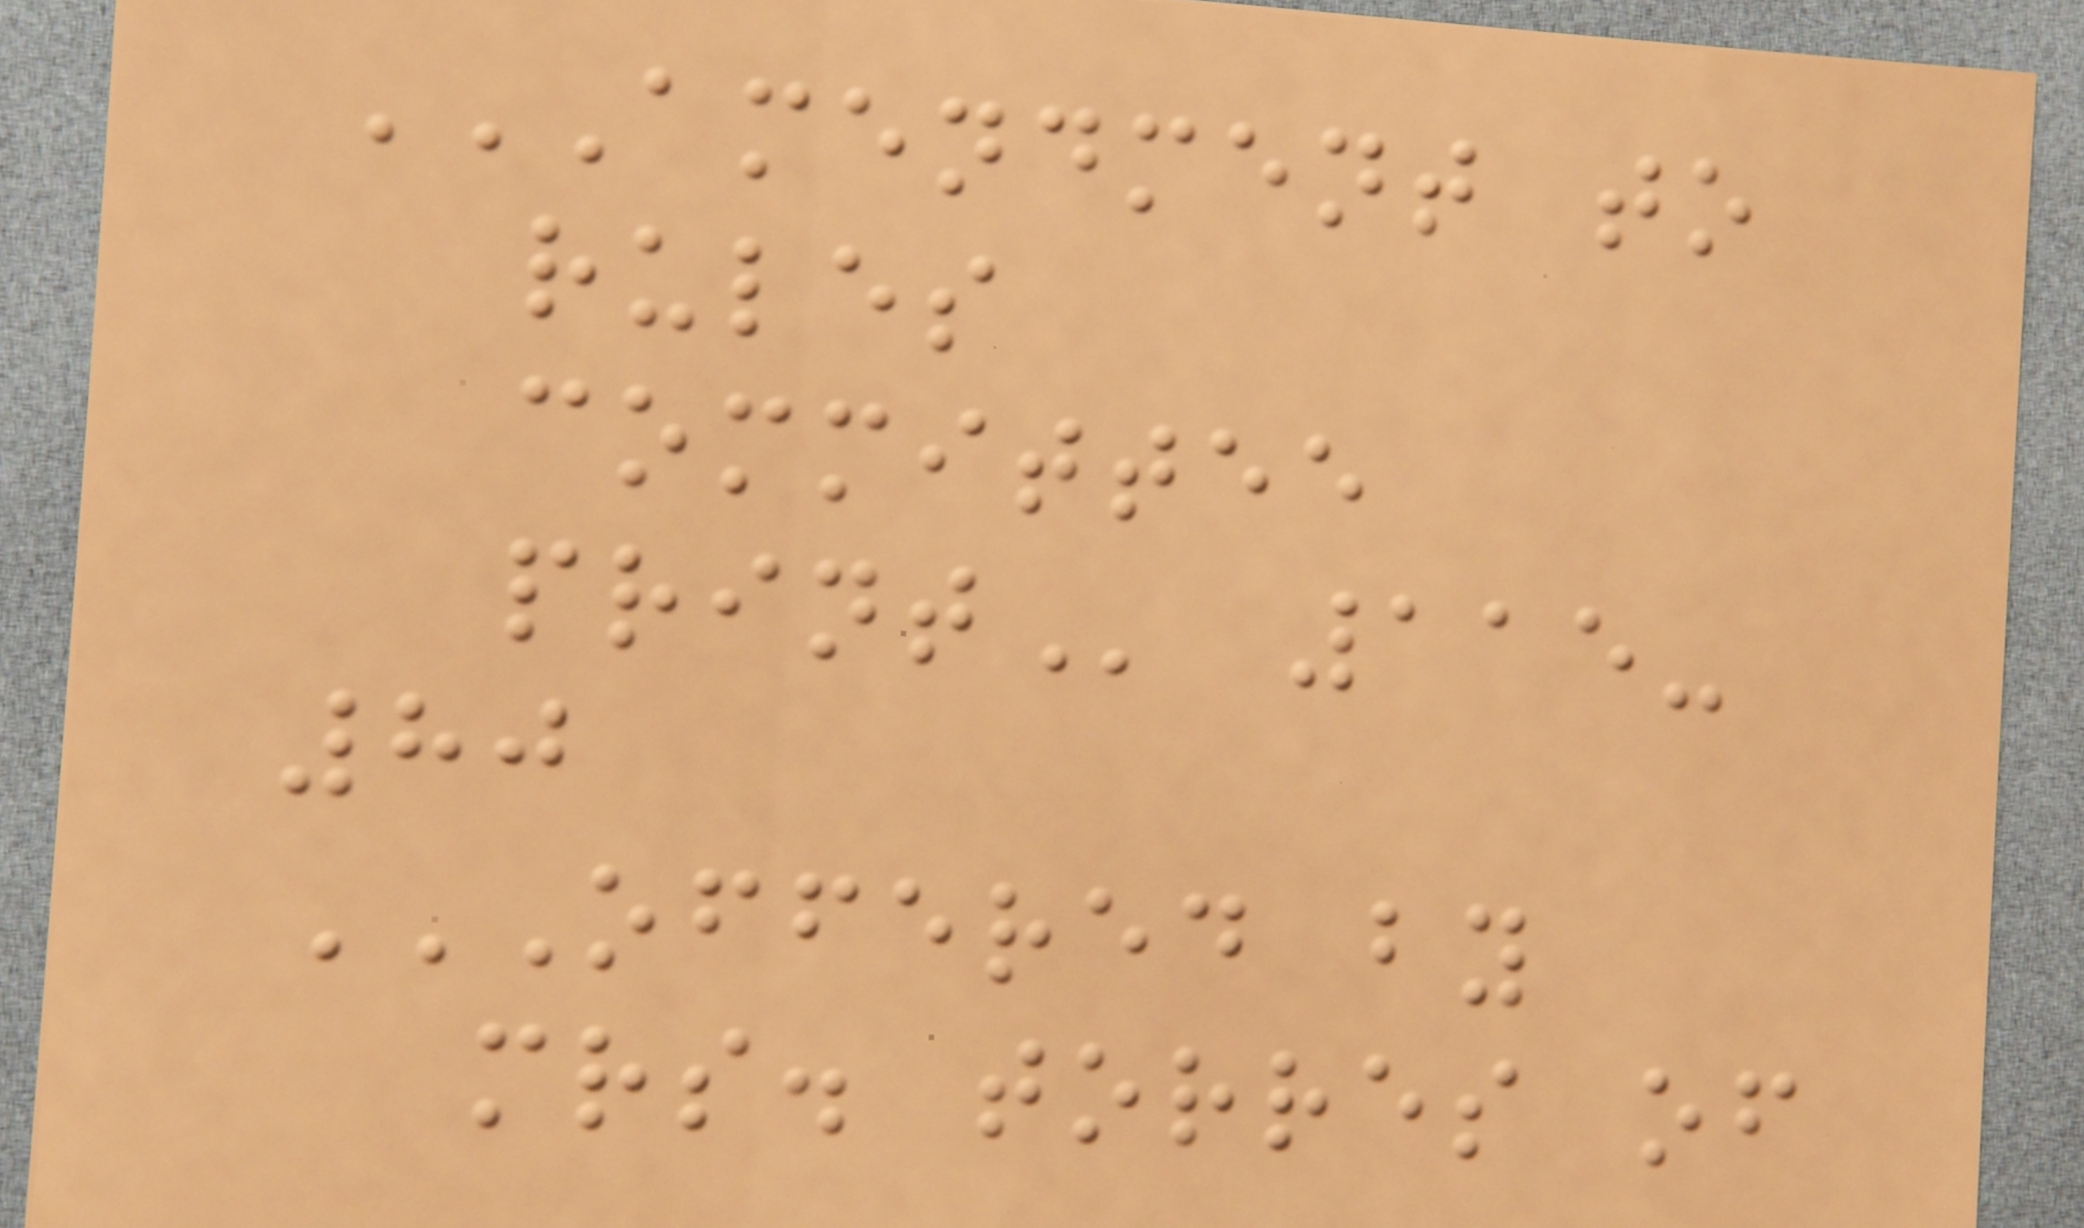AMENDMENT TO
RULES
COMMITTEE
PRINT 115-
80
OFFERED BY
MRS. TORRES OF
